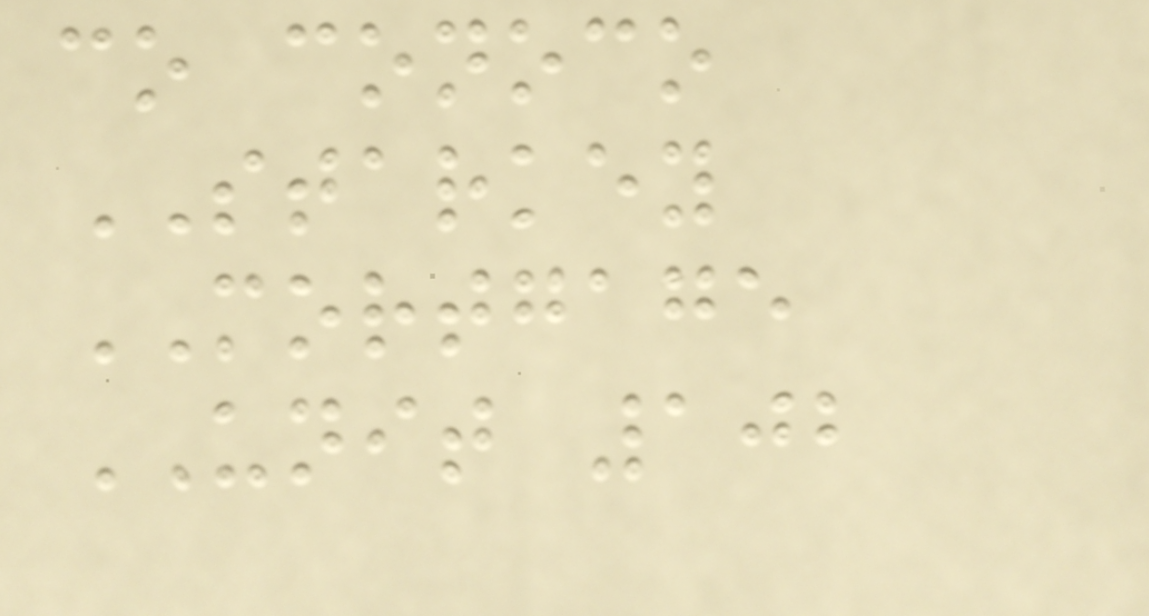co conoco
STARKEY
MORTGAGE
UNIT 102
